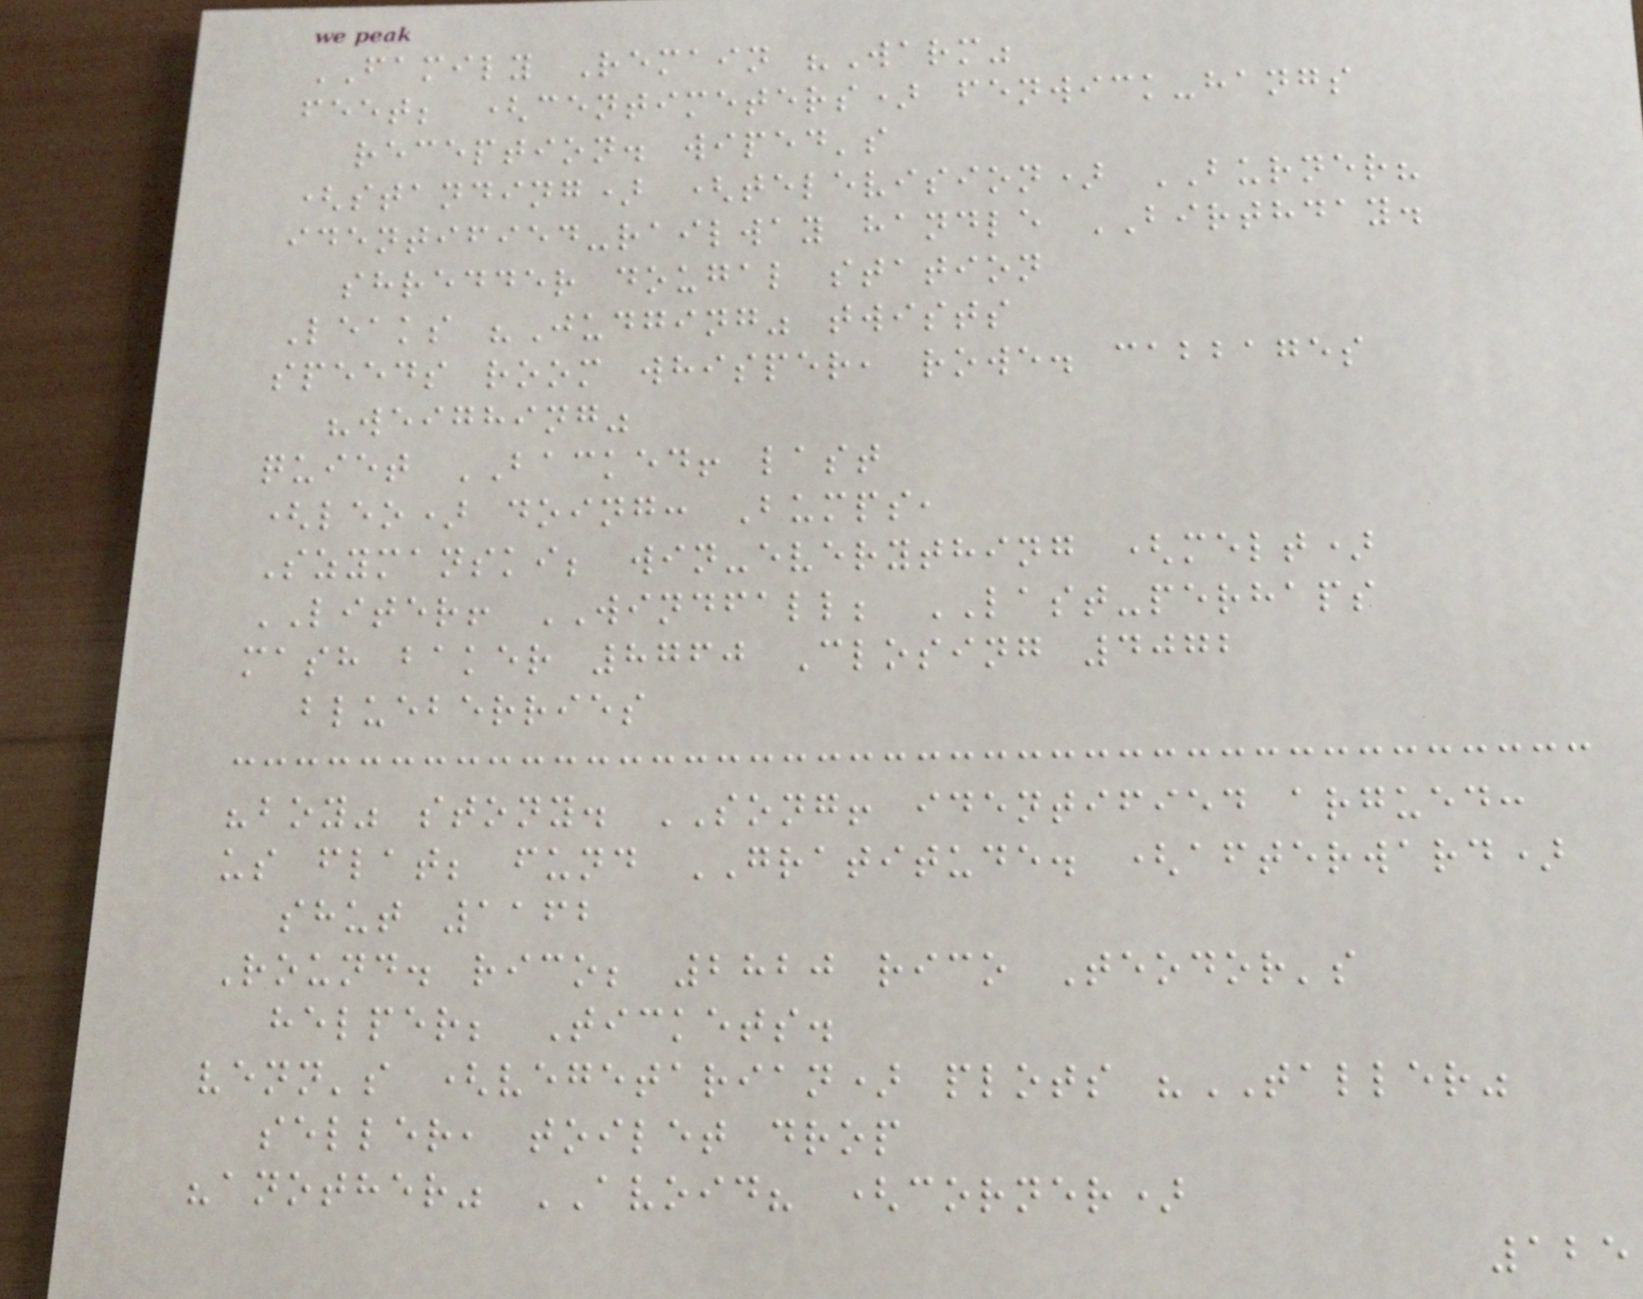FAMILY Remain "Warm"
feet; (centimeters) fenwick-hangs
reception. wiped's
(standing) (television) BURNER?
identified-railway handle BIRTHDAY.
shredder dougal station
Leaks "Judging" twists
speeds room whisper, rowe. cabbages
"weighing"
quiet BACKED! last
(leo) doing: Bumps,
Szymanski; win-everything (melt)
LITER! WINDFALL; LAST-perhaps
mash baker 8760 Closing 4072
blueberries
"boy" stony. SONG! identified argued:
us flat; fund GRATITUDE. (afterward)
shut 1162
Round. rico; 2820 rico Teodor's
helper; Tickets.
venn's (vegetarian) plots "TALLER"
seller, toilet drop
"another" AVOID? (corner)
125
